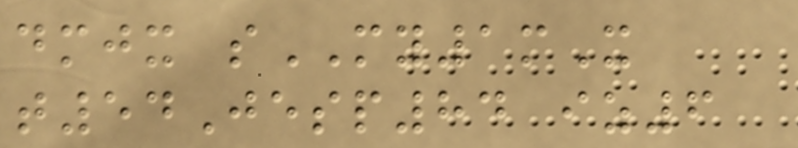dmjx sMY1mX
t54Jesp84 iz6
